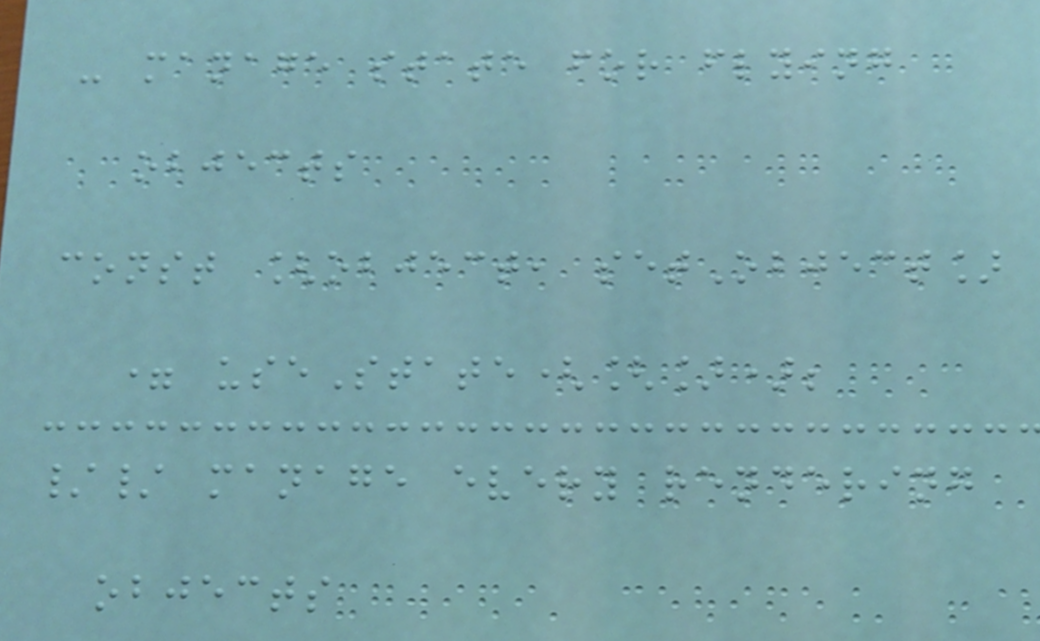- manage state for flying
objects
const [object, setObject]
= useState([]);
// manage every rendering
objects
